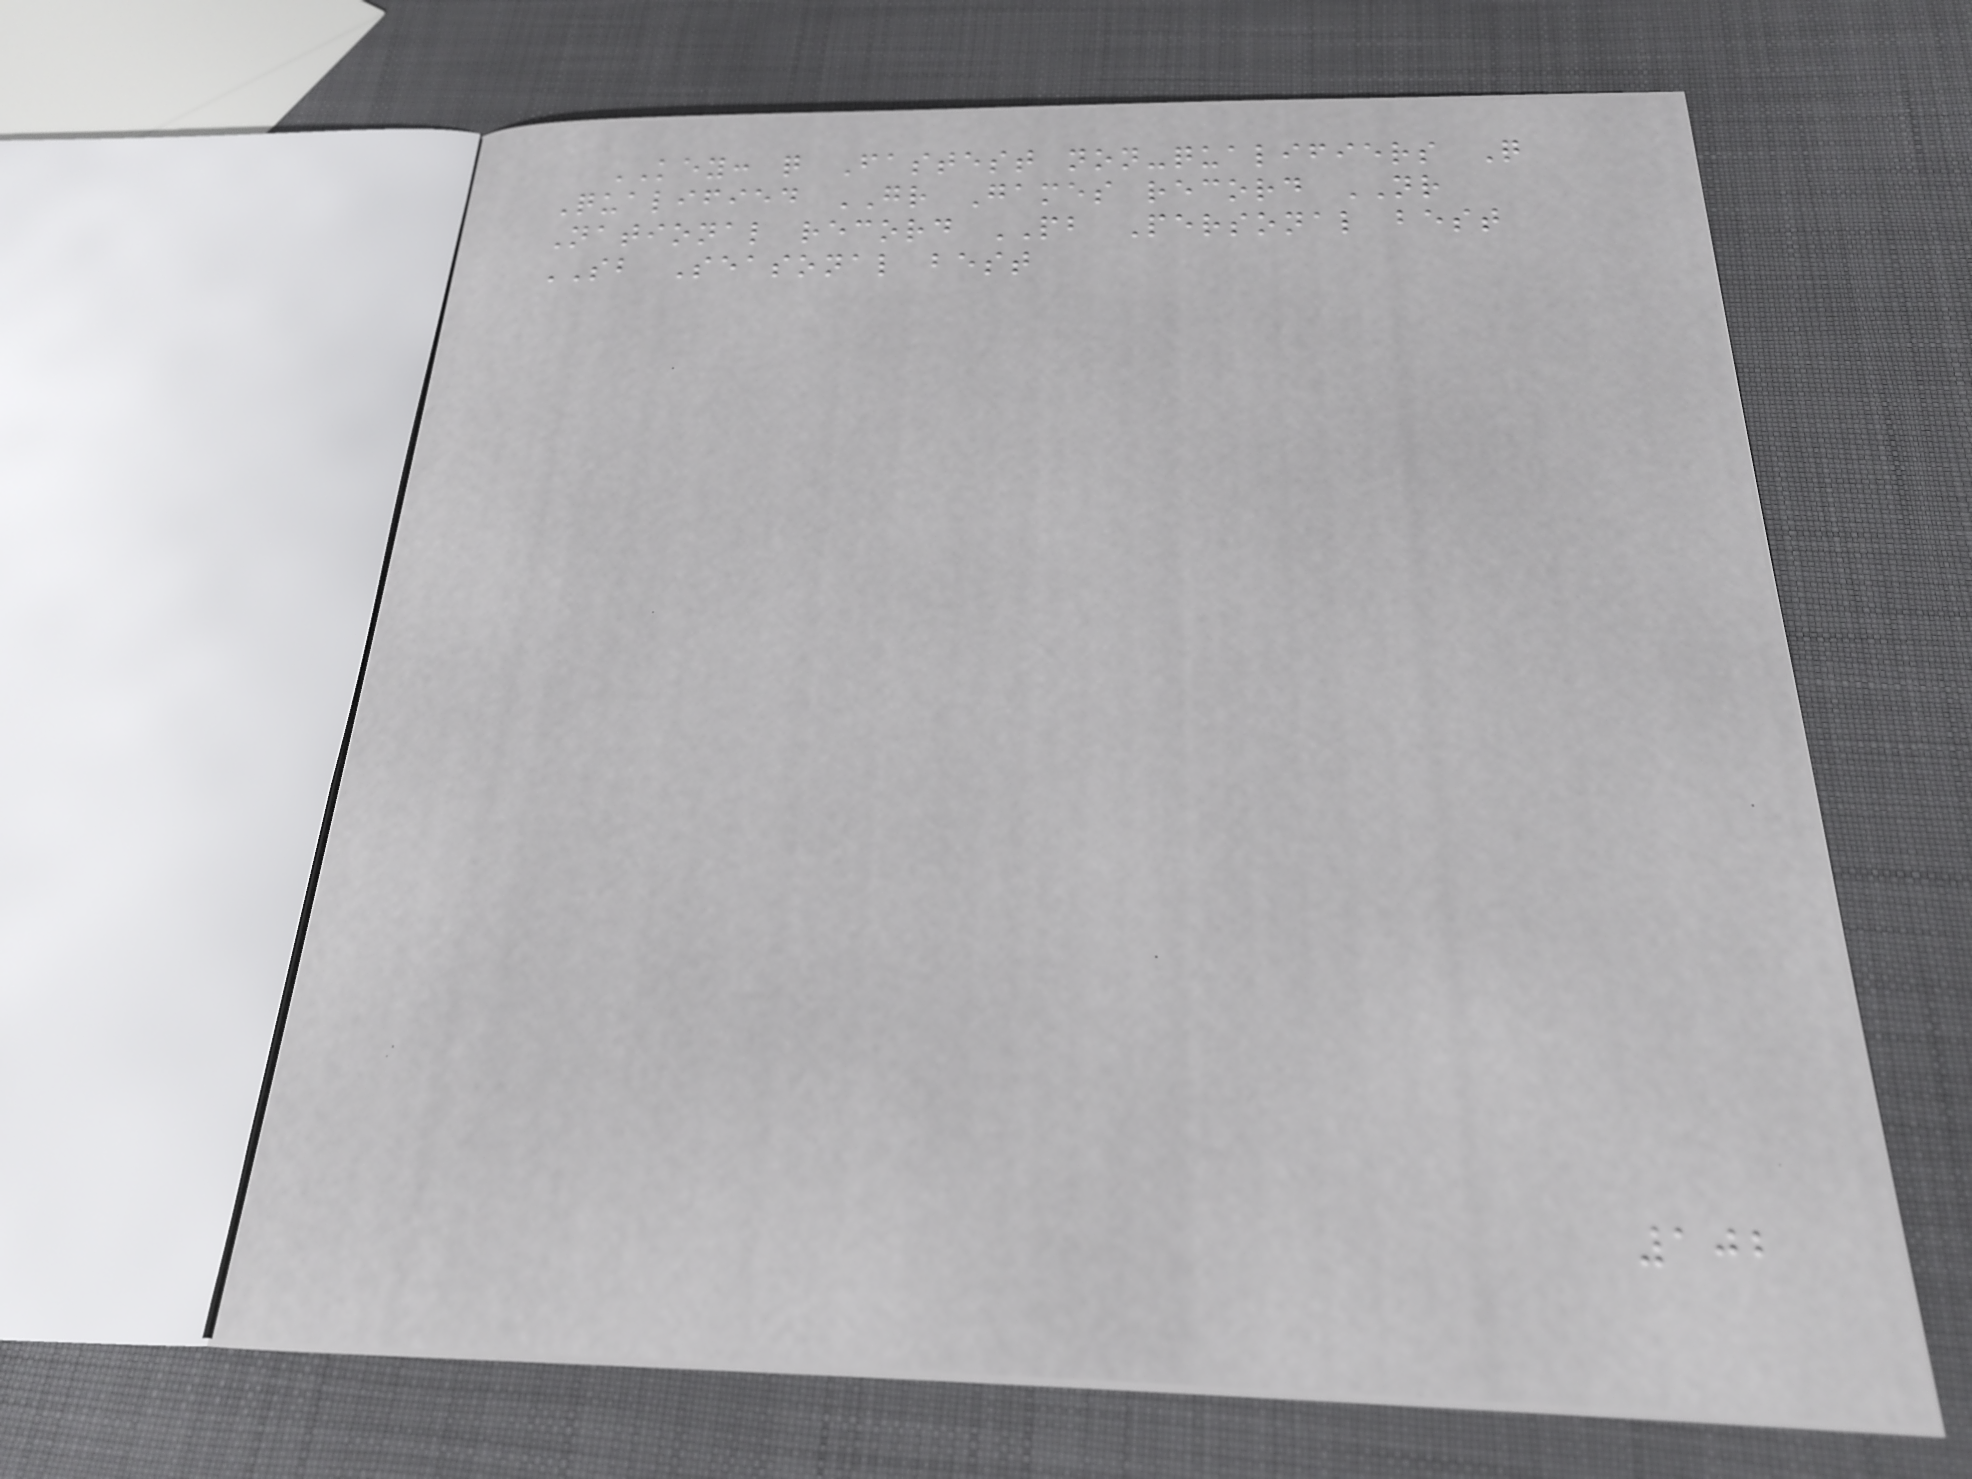KEY: q Fastest non-qualifiers Q
Qualified GR Games record NR
National record PB Personal best
SB Seasonal best
102
